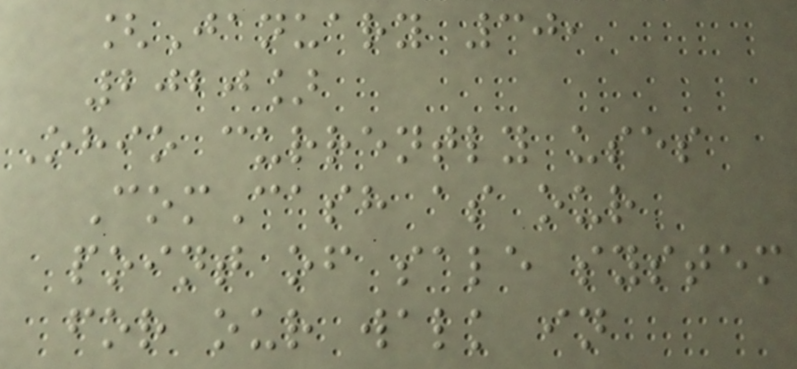[January 30,
2020]
Ohio currently uses
ComCash as our
point of sale system
for our walk in
